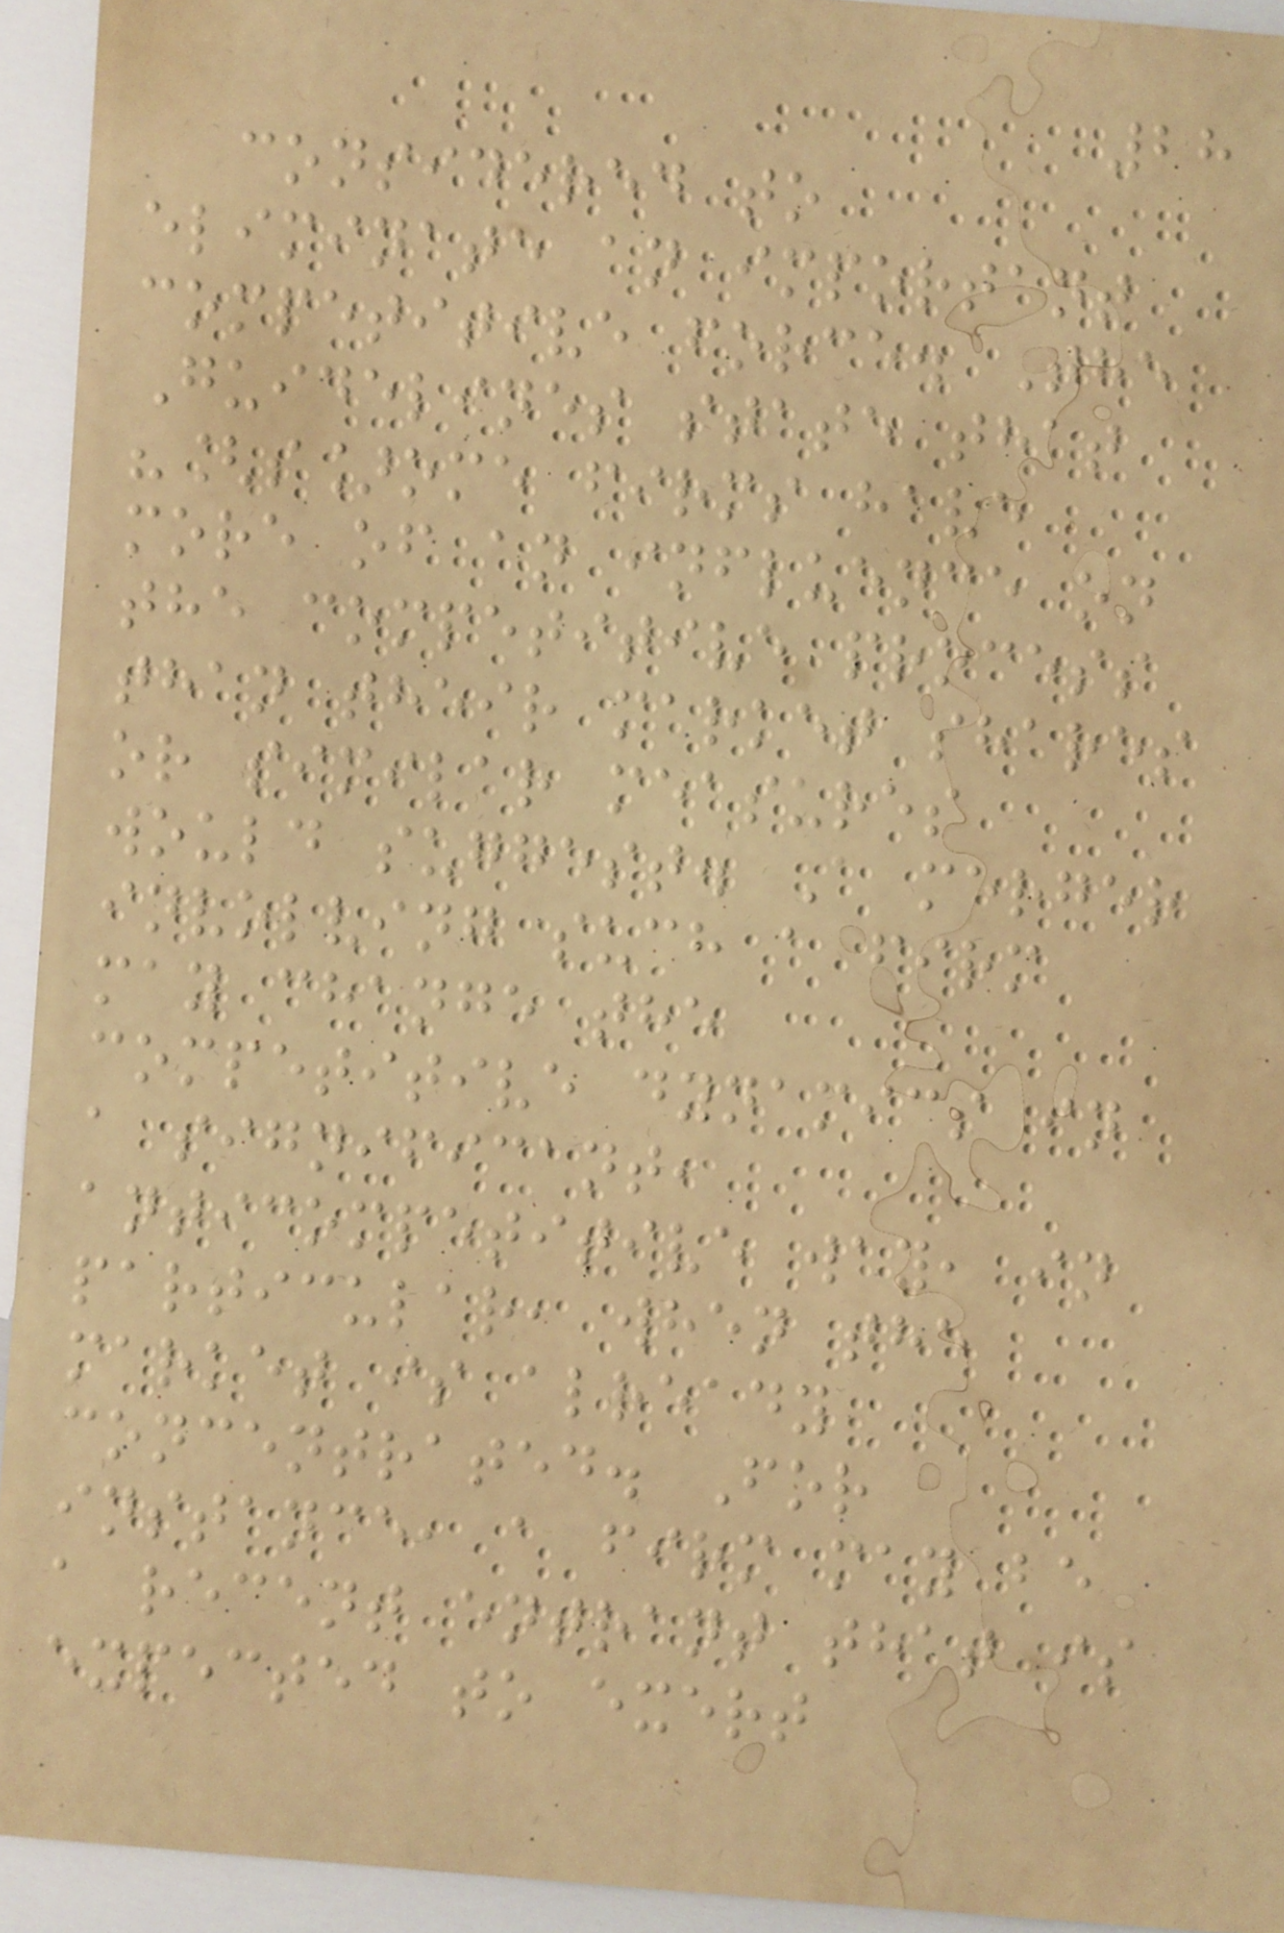28
considered to
eliminate an important
competitive force. The
Guidelines state that
"[s]ome firms have
more of an influence on
the competitive process
than their market shares
or similar measures
would suggest. A merger
involving such a firm
may change the
competitive dynamics in
a significant,
anticompetitive way, in
particular, when the
market is already
concentrated. For
instance, a firm may be
a recent entrant that is
expected to exert
